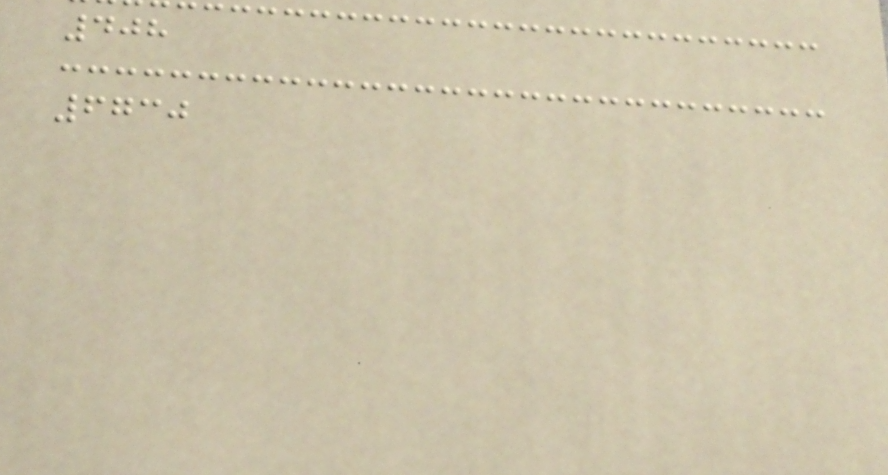408
6730
